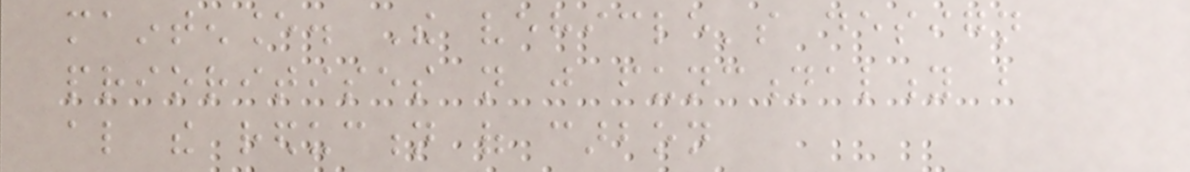maintenance. The vehicle's design
prioritises not just functionality but
also the reduction of carbon
